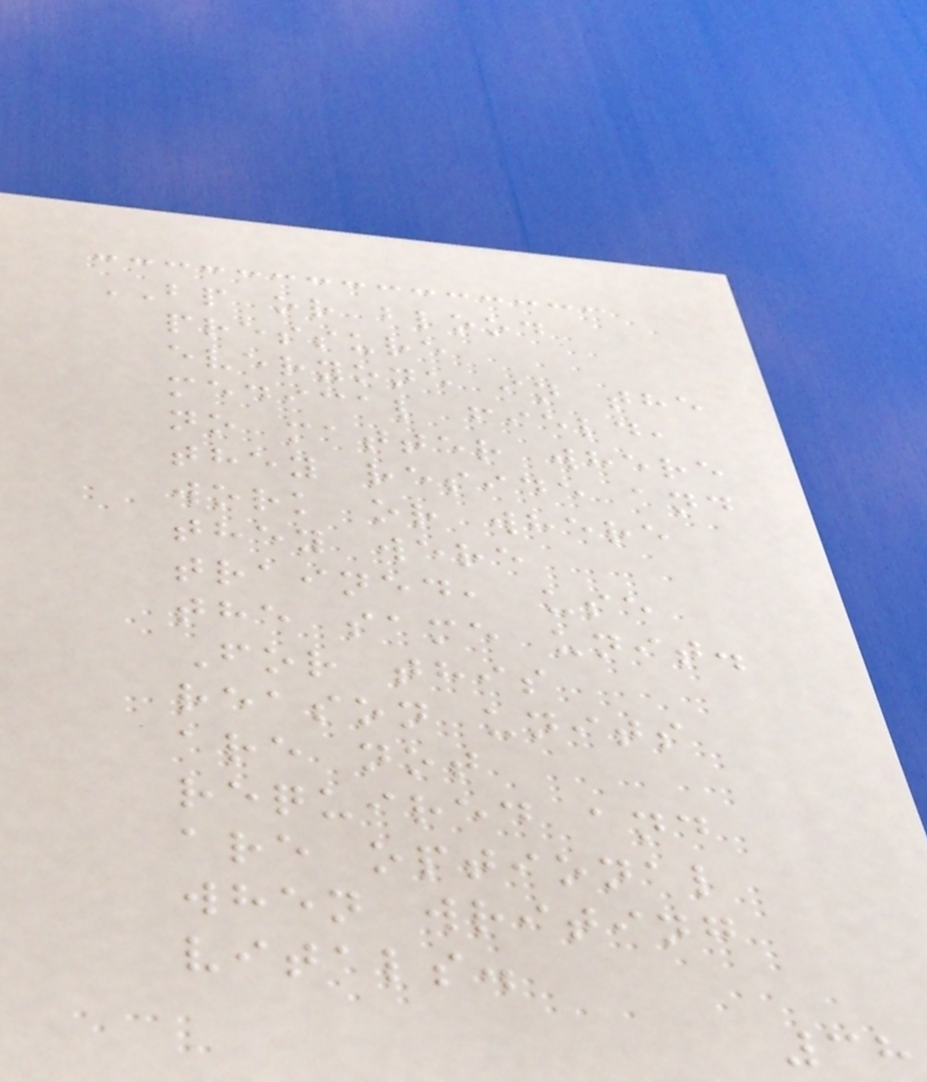BP or blood
pressure
everyone in the
medical field,
no matter where
they reside and
work or where
they were
trained, use
the same unit.
For this
reason units
are not
required and
are optional
when writing
vitals.
38
